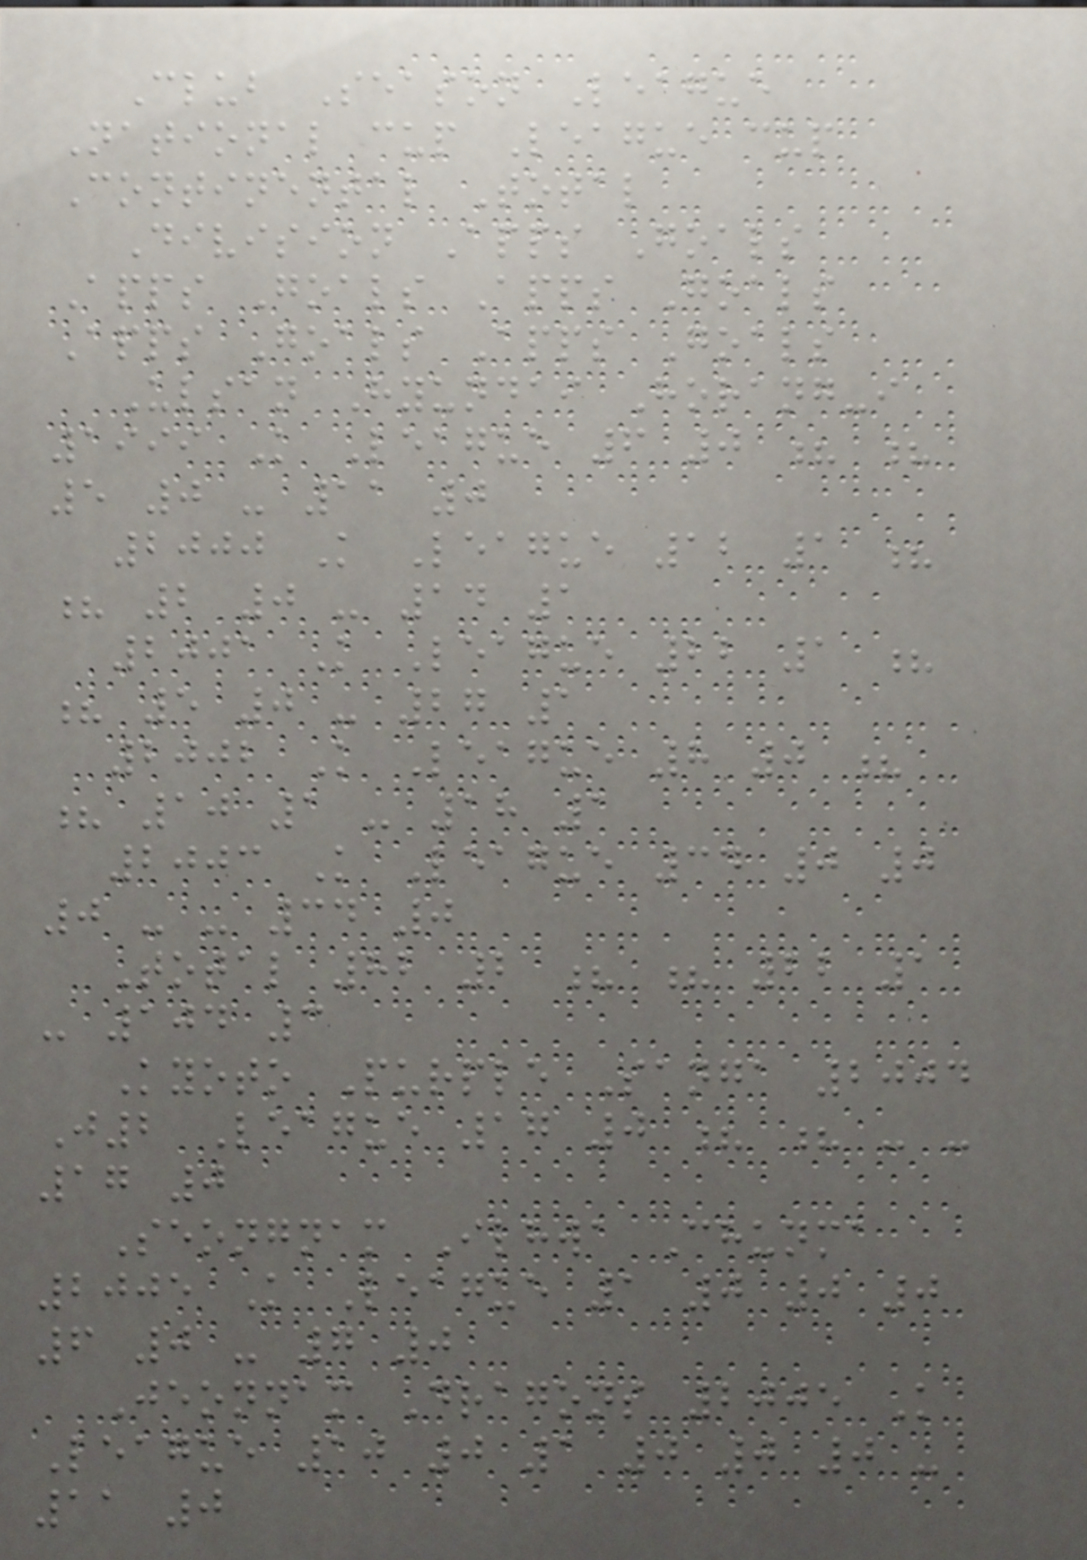Club Season League
National cup League cup
Continental Total
Division Apps Goals
Apps Goals Apps Goals
Apps Goals Apps Goals
Ulsan Hyundai Horang-i
1999 K League 6 0 ? ?
5 0 - 11 0
2000 K League 12 1 ?
? 2 0 - 14 1
2001 K League 22 1 ?
? 5 0 - 27 1
2002 K League 8 0 ?
? 10 1 - 18 1
2003 K League 34 0 0
0 - - 34 0
Total 82 2 ? ? 22 1
- 104 3
Kyoto Purple Sanga 2004
J2 League 17 0 ? ? - -
17 0
Seongnam Ilhwa Chunma
2005 K League 1 0 0 0
6 0 - 7 0
Jeonnam Dragons 2005 K
League 10 0 1 0 0 0 -
11 0
